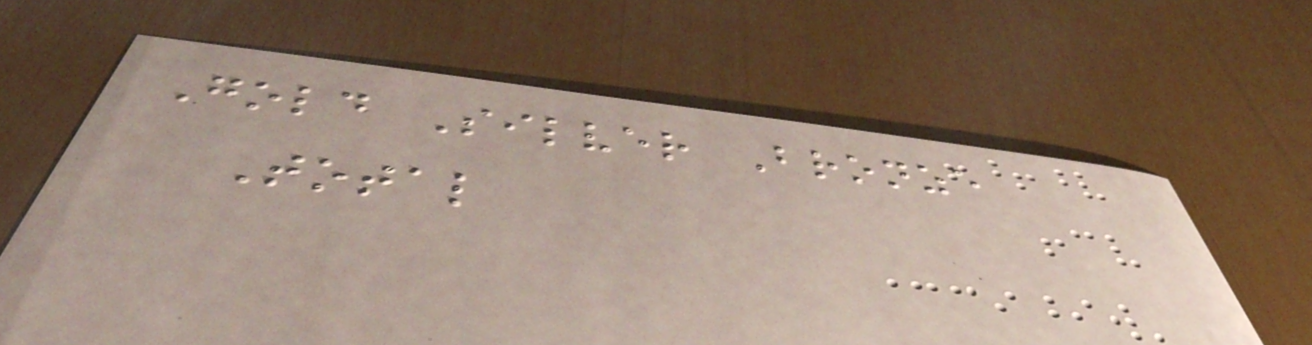Gold Silver Bronze
Total
